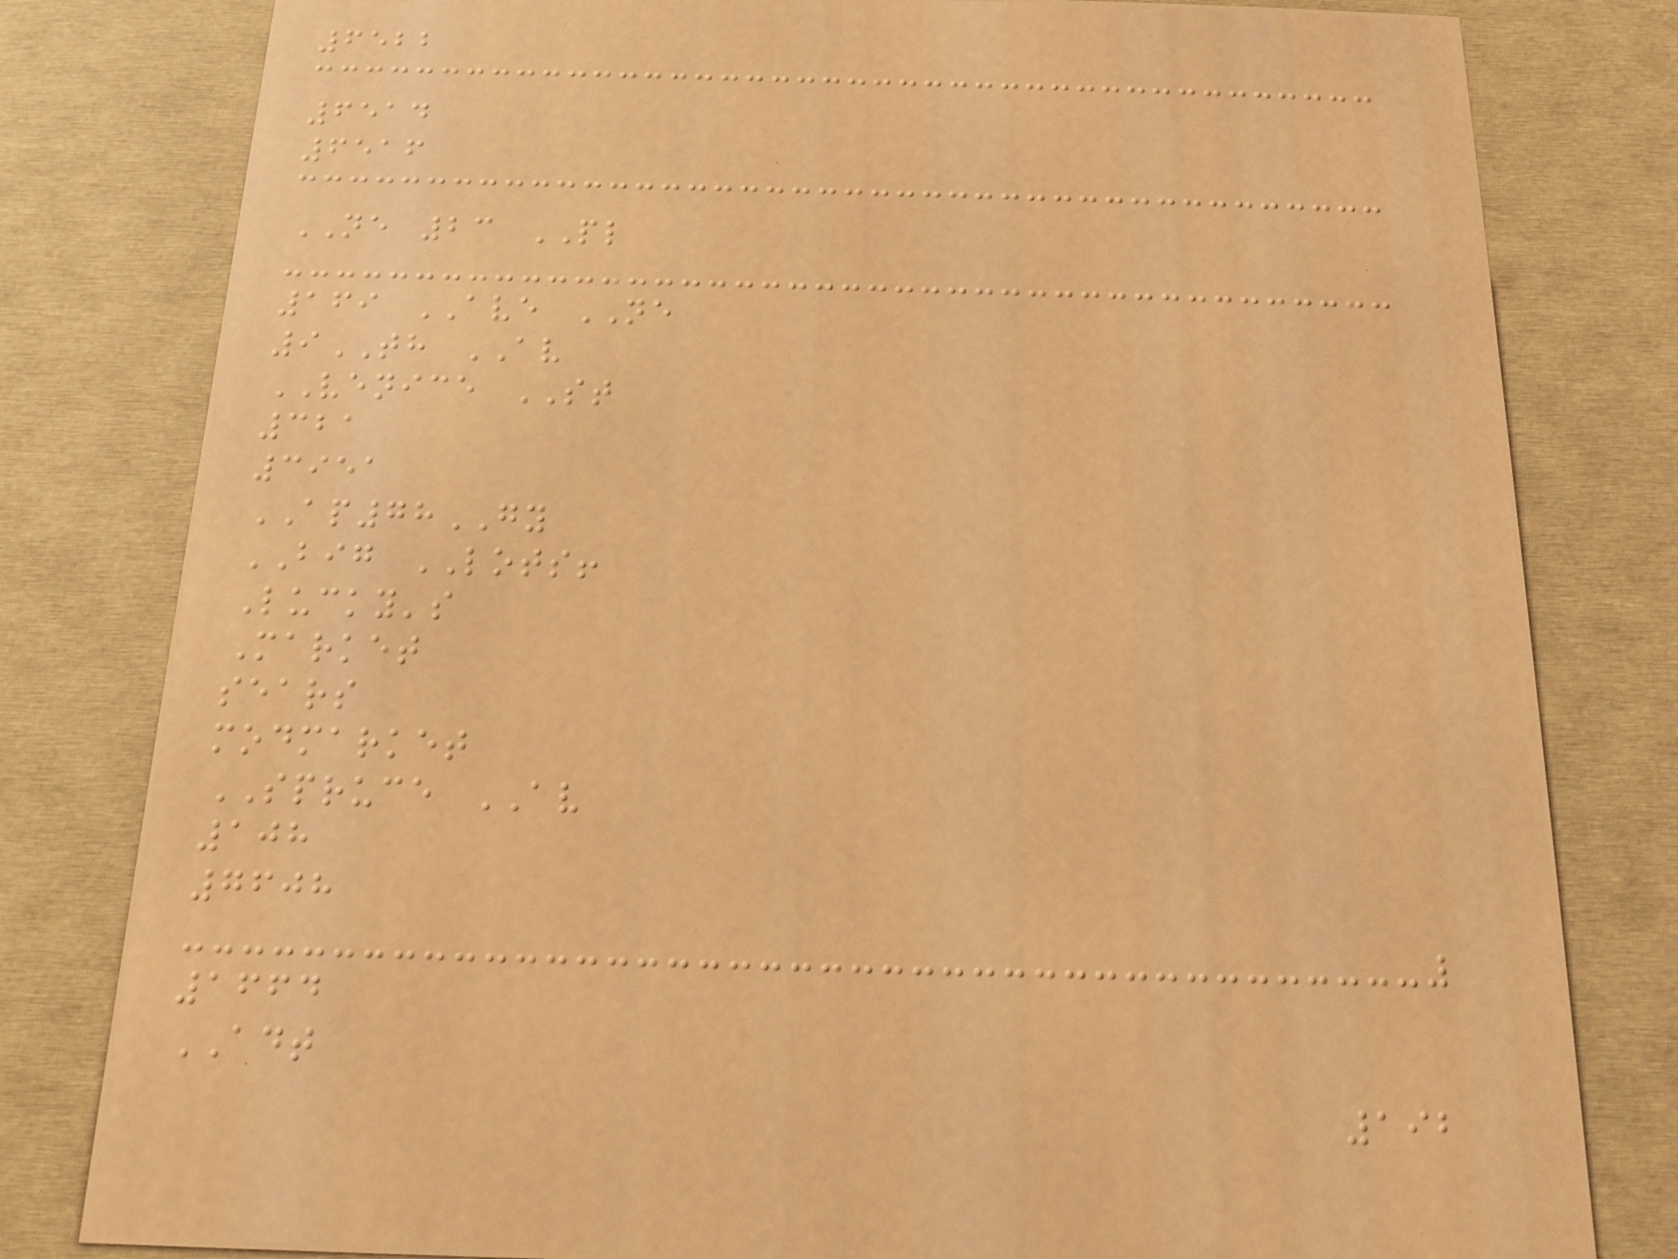6522
6514
6516
NE 23 PL
169 AVE NE
9TH AV
VENICE ST
321
3951
AP78GY
BIG LOTS!
Lucky's
Market
sears
modmarket
SPRUCE AV
108
7608
1664
ADT
192
